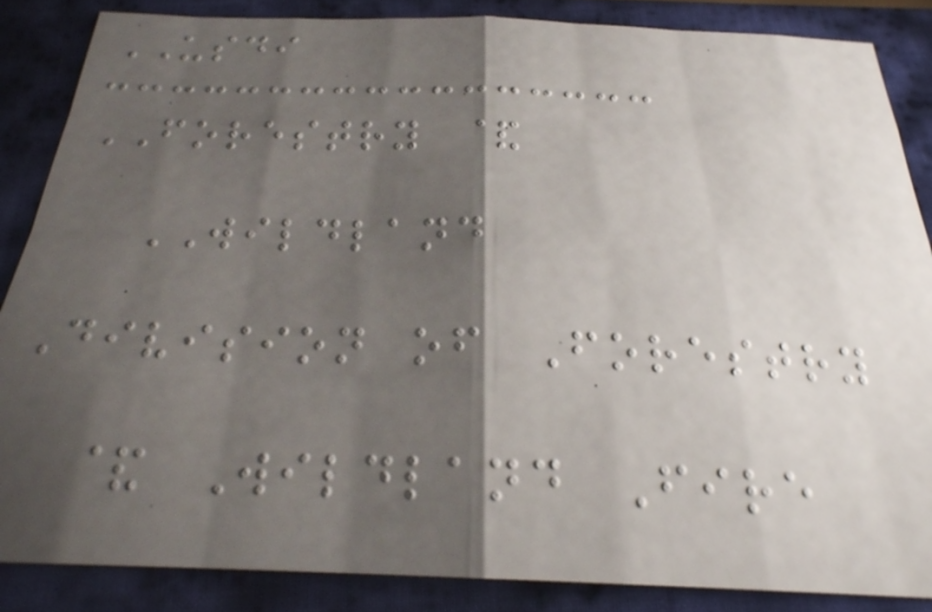USDI
FORESTRY &
WILDLAND
Division of Forestry
& Wildland Fire
